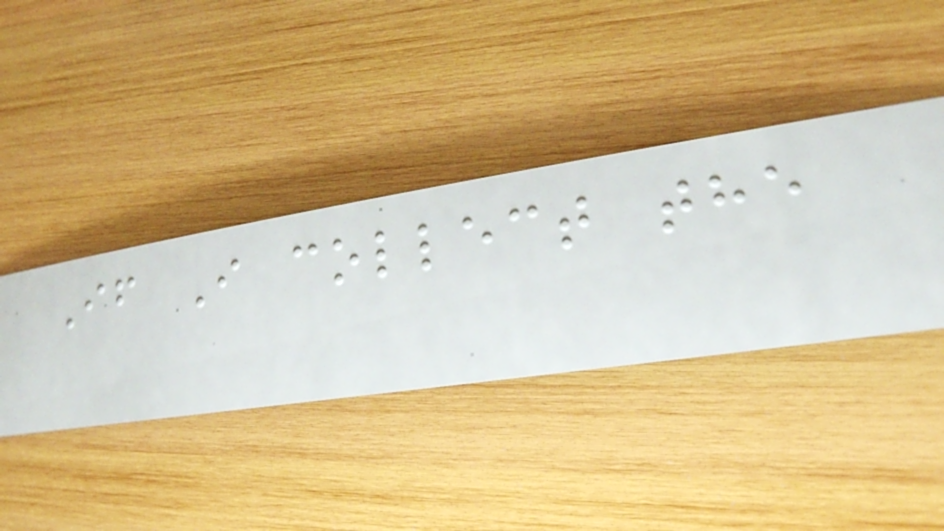If I collect the
